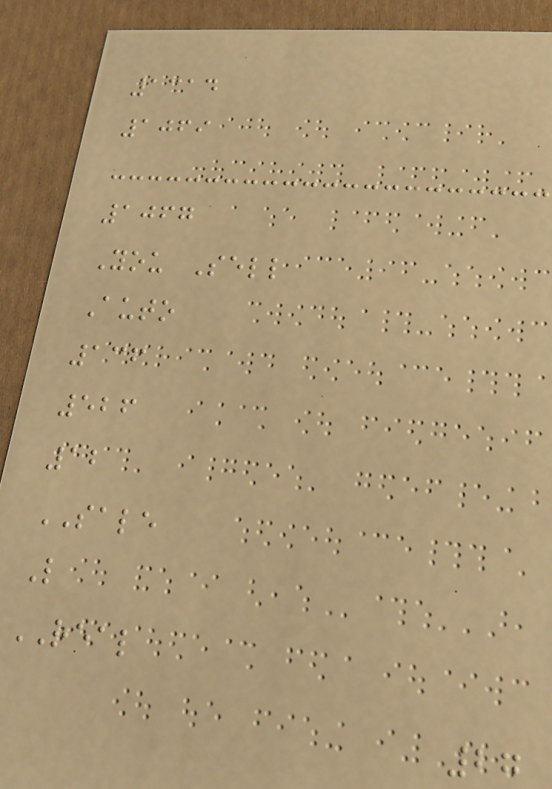1314
1069
1067
You Sell
Auto
136
526
12
SALE
L
REAL
27
